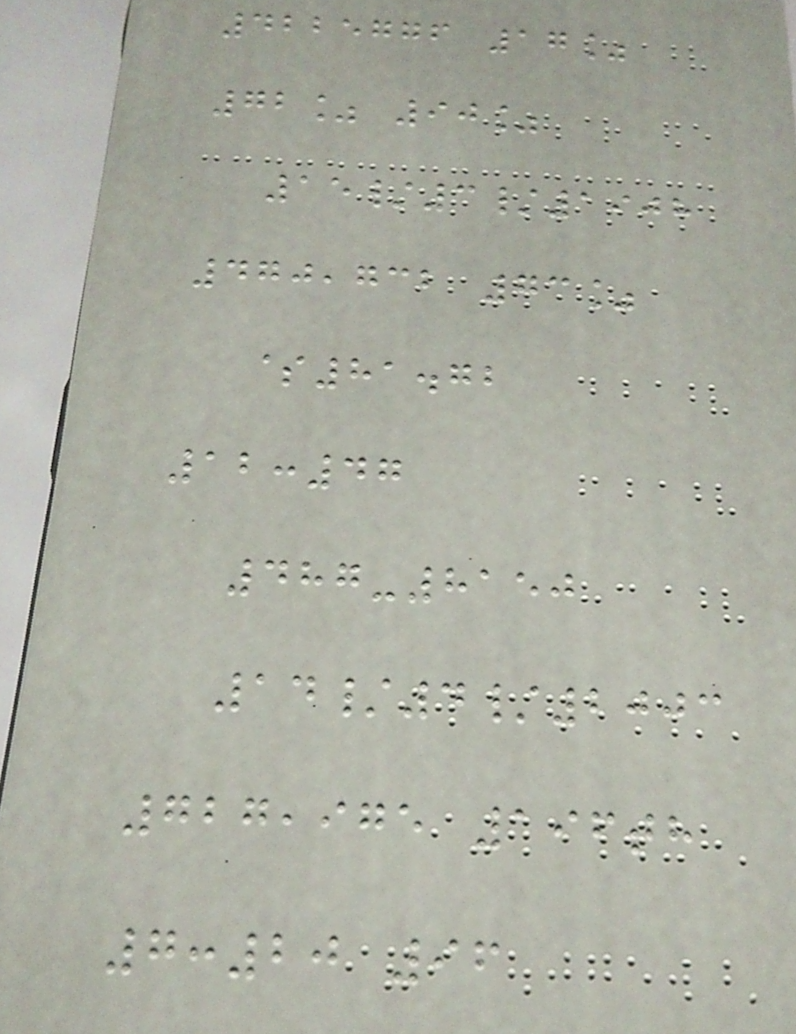4225776 17%
72% 90%
15/3/1908
470,732 73%
$81.72
12:47
487-8150
14/4/2003
727,975 196th
7:20 96
